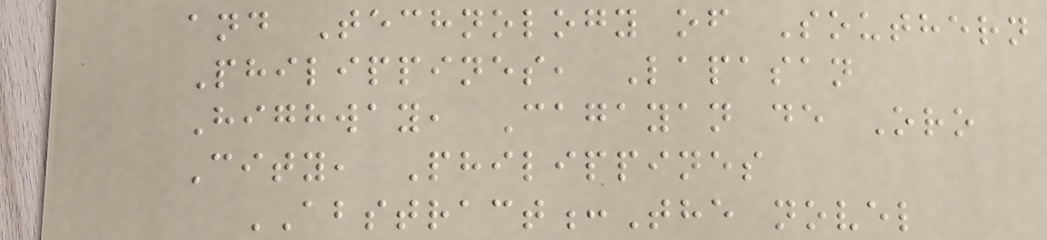and Technology of Southern
Philippines, Lapasan
Highway, Cagayan de Oro
City, Philippines
ABSTRACT:The novel
